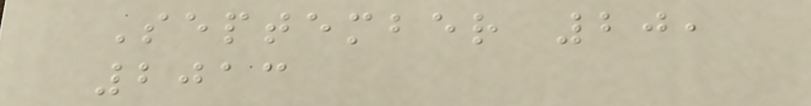September 20,
2013
